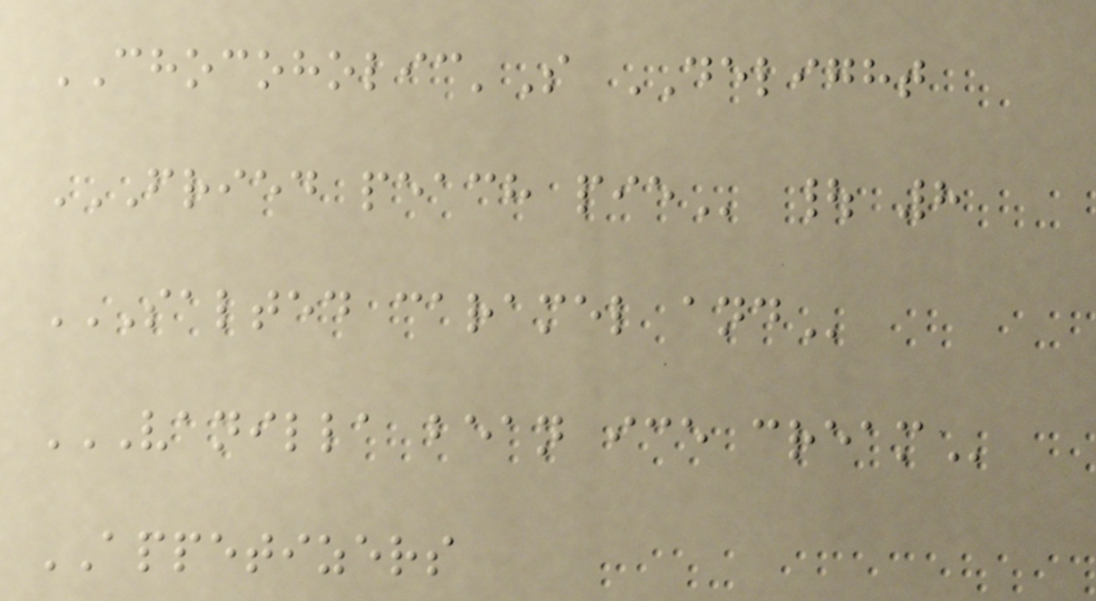CHOCOHOLIC'S DELIGHT
FRIED PEACH PIE | 8
SALTED CARAMEL AND
VANILLA BEAN ICE CREAM
APPETIZERS
